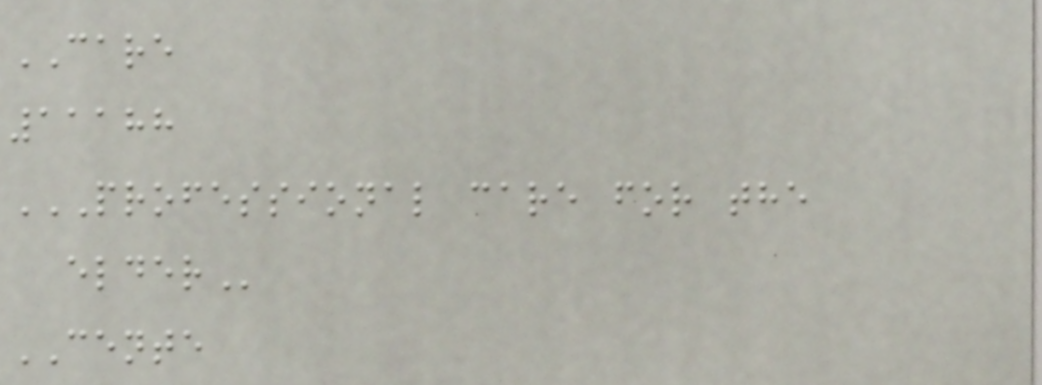CARE
11188
PROFESSIONAL CARE FOR THE
ELDER
CENTE
